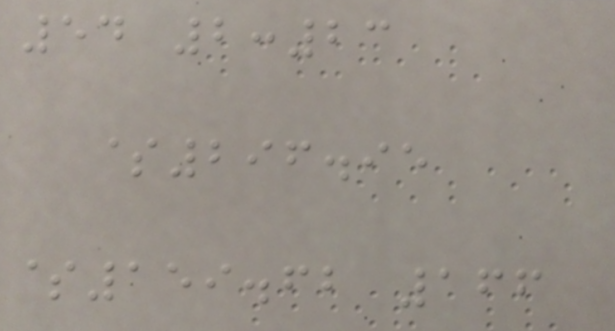54 2:23
$296.95
$159.62 166
